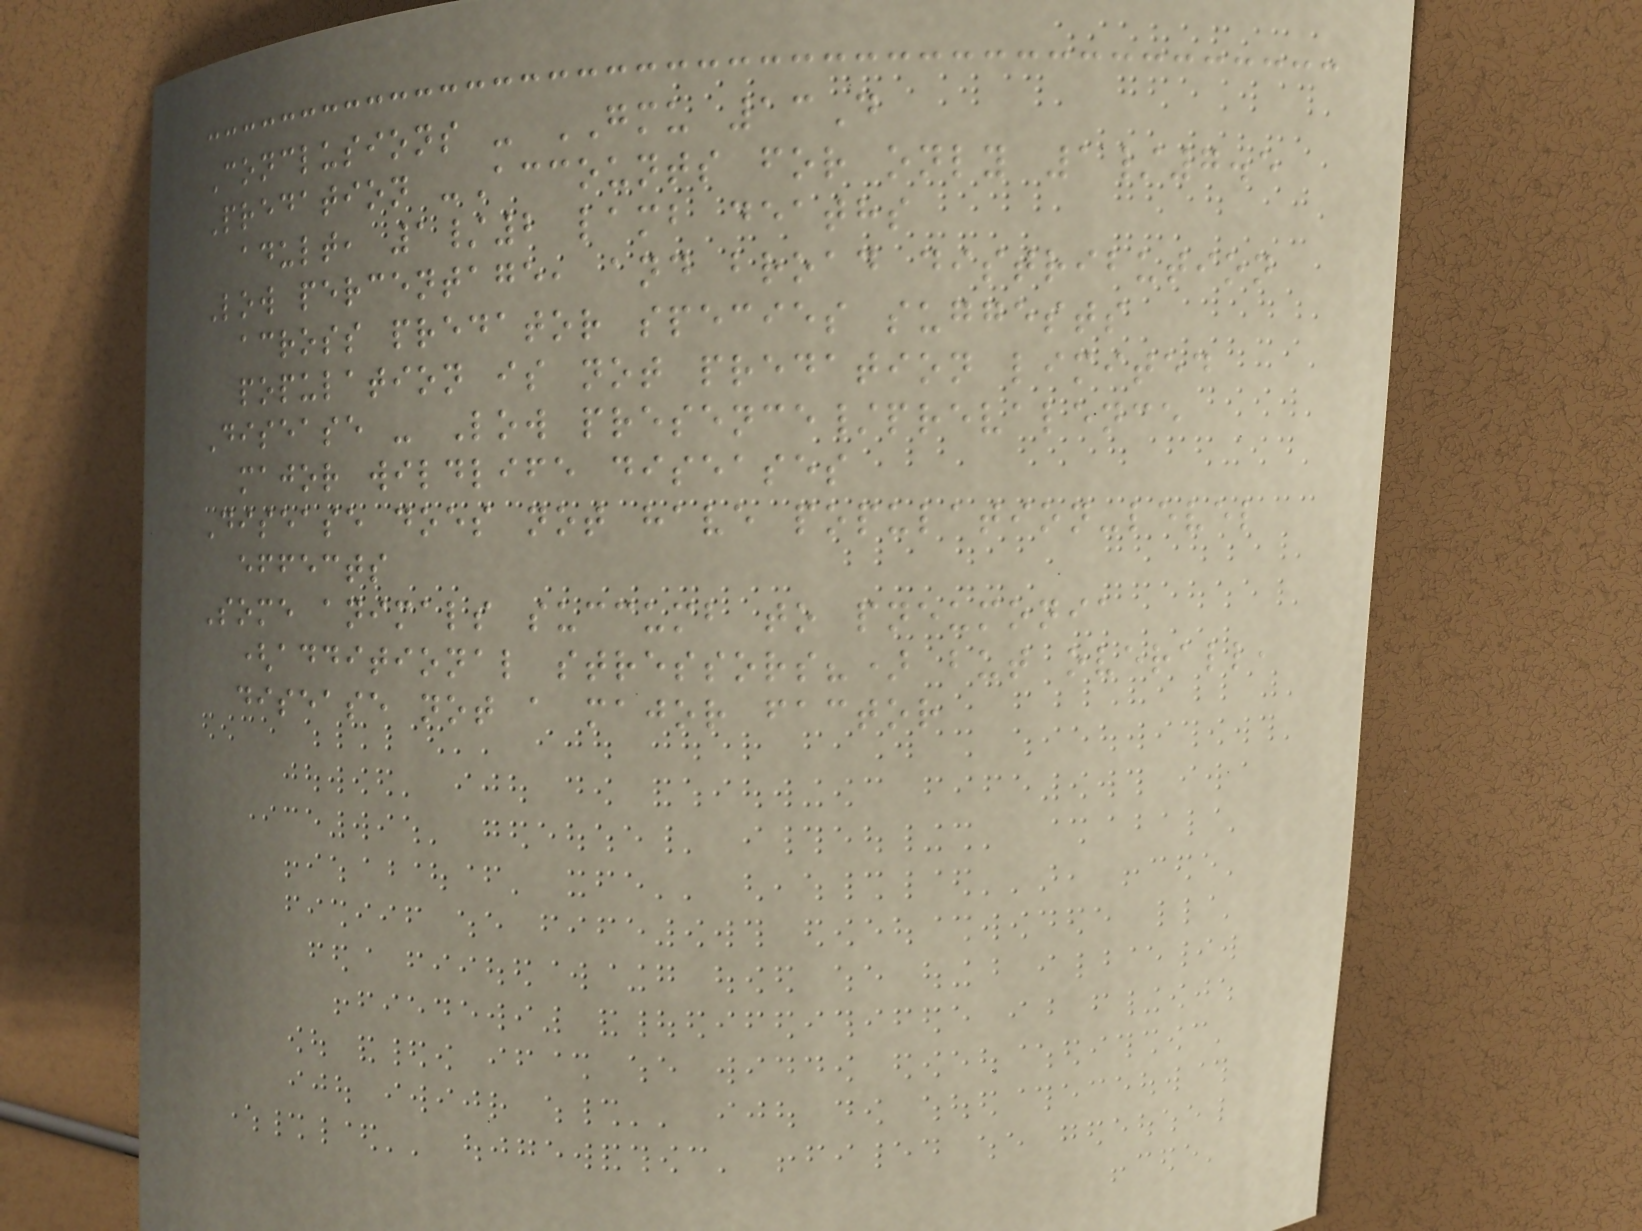Conclusions - GMU 13D
Predation -Accounts for only 1/7.5
adult, 1/2 lamb deaths
Low percentage, and broad distribution
across predator species suggests
population is not predation limited
Disease - Low presence/prevalence
major wildlife diseases
Disease does not have population-level
effects
Some animals succumb to pneumonia
(additional stressors?) but overall,
disease not a major factor
